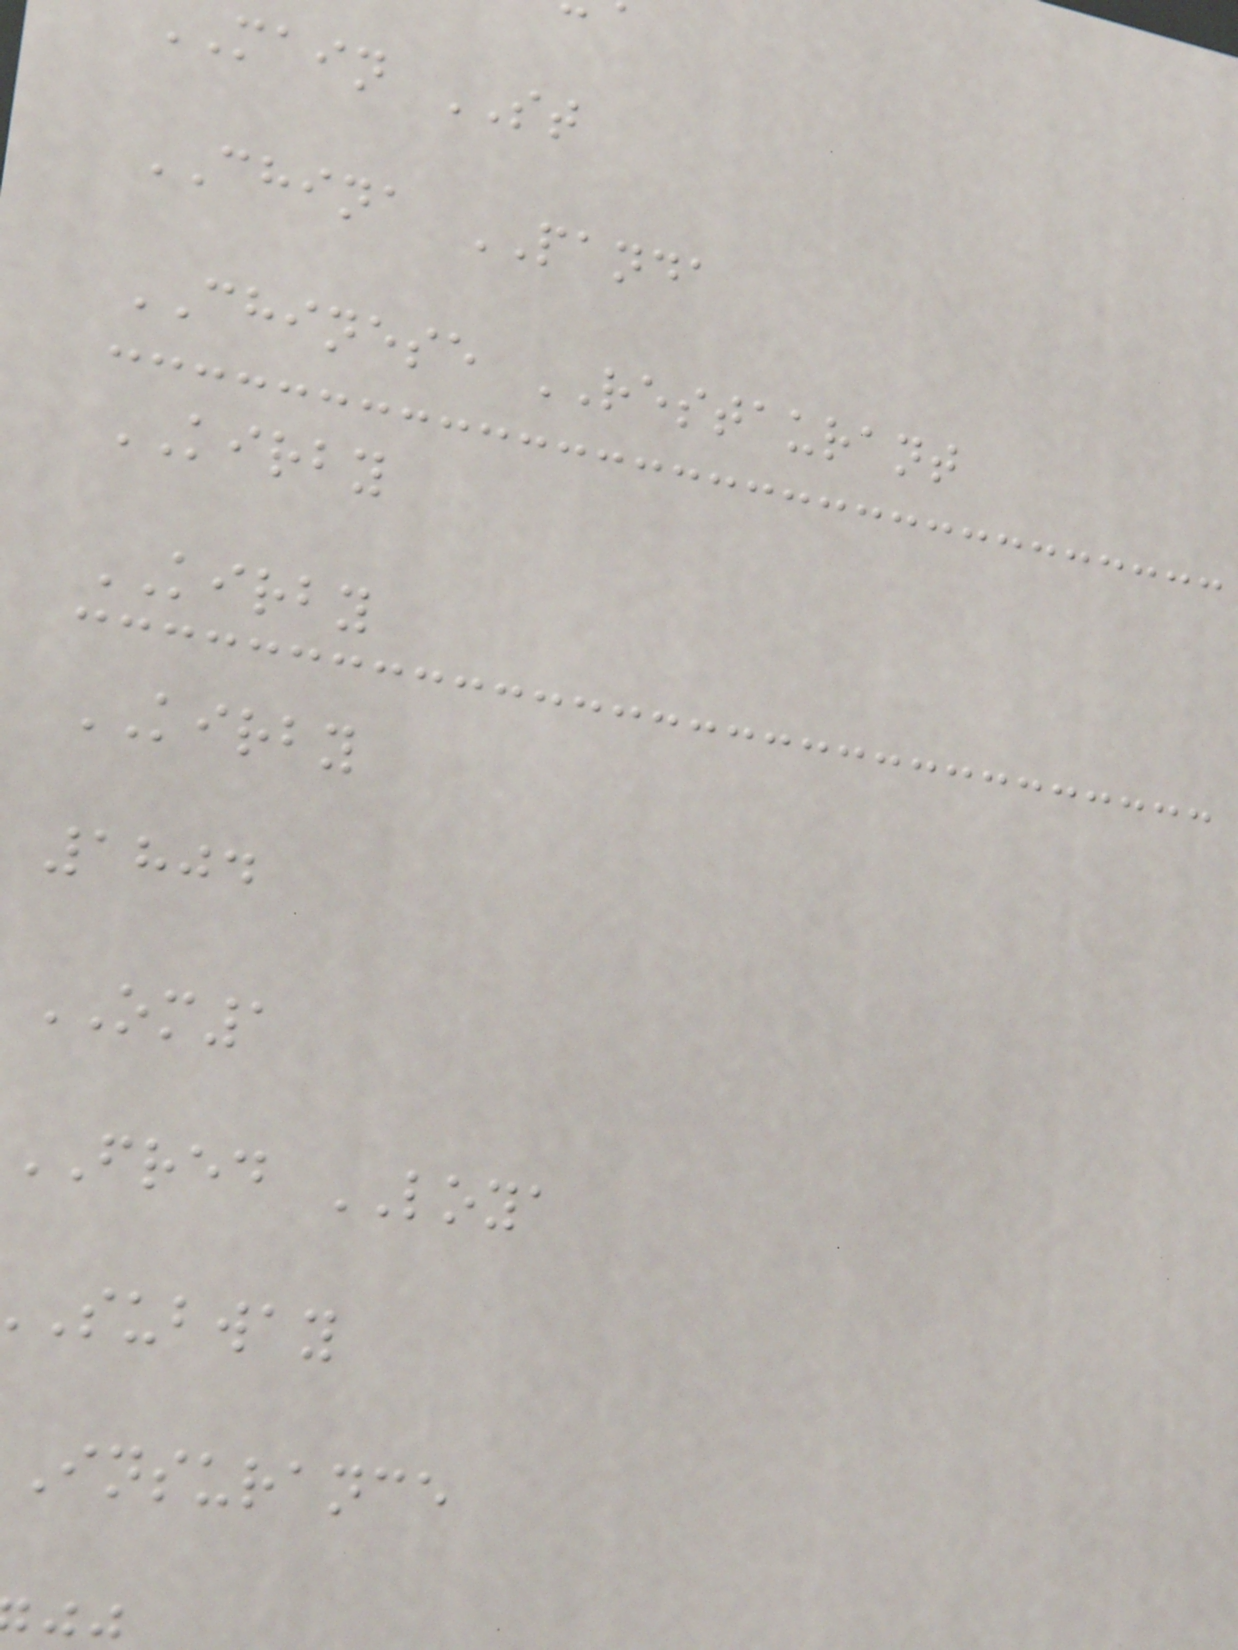main ST
CHINA PANDA
CHINESE RESTAURANT
KIRBY
KIRBY
KIRBY
1804
OM1
FRED LOYA
subway
insurance
